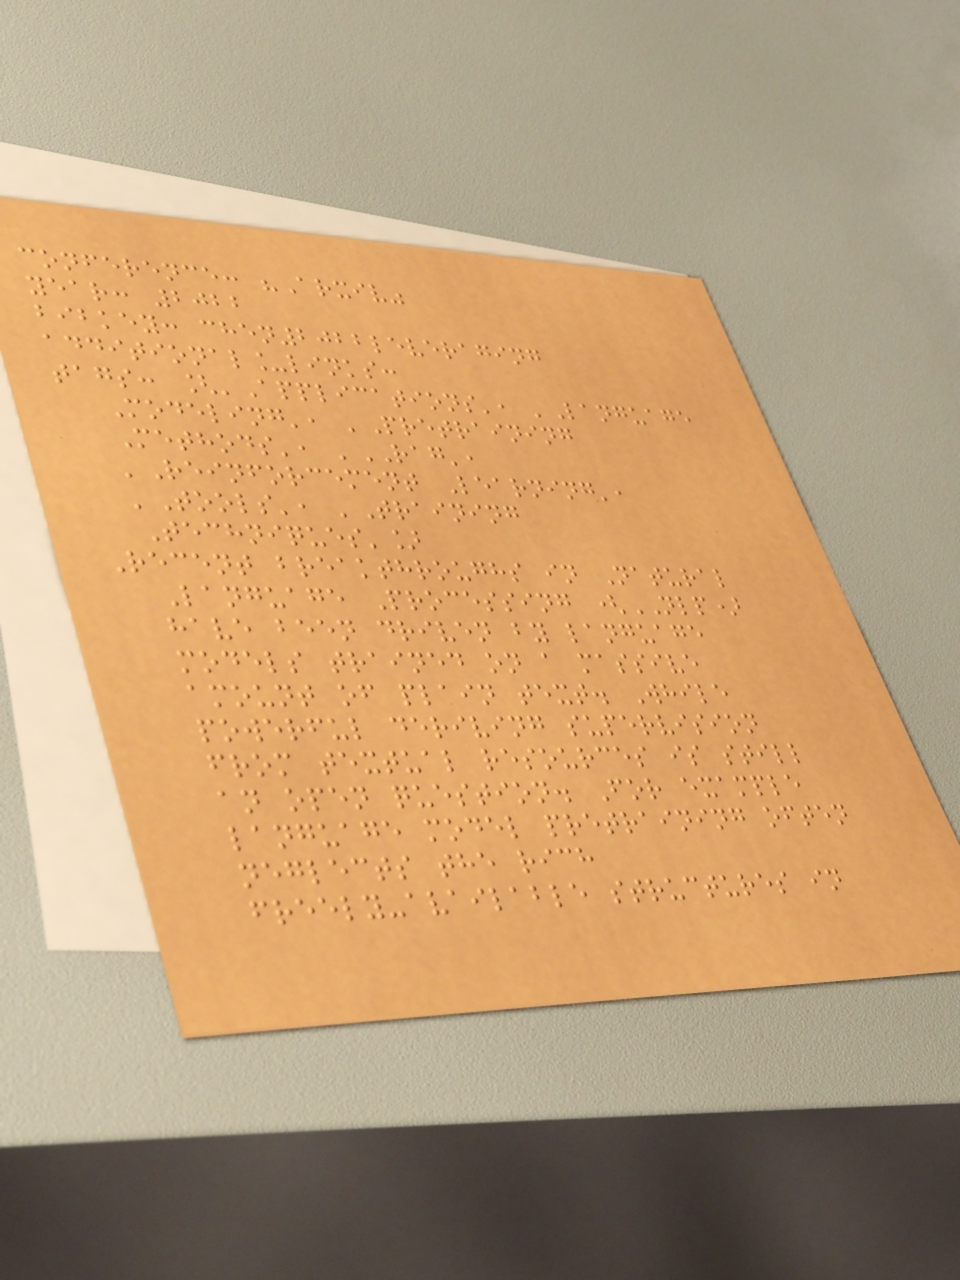conference: "Arxiv"
year: 2022
bibkey: chen2022leveraging
additional_links:
tags: ['Applications', 'Language
Modeling', 'Pretraining
Methods', 'RAG',
'Reinforcement Learning',
'Tools', 'Training
Techniques']
Recent breakthroughs in Natural
Language Processing (NLP)
have been driven by language
models trained on a massive
amount of plain text. While
powerful deriving supervision
from textual resources is still
an open question. For example
language model pretraining often
neglects the rich
freely-available structures in
